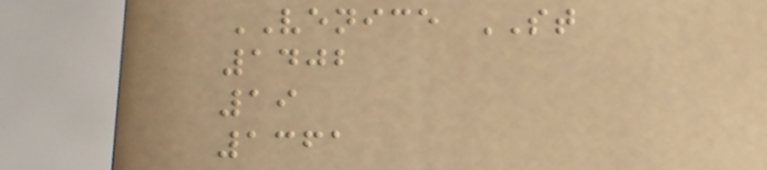VENICE ST
1402
19
1361
